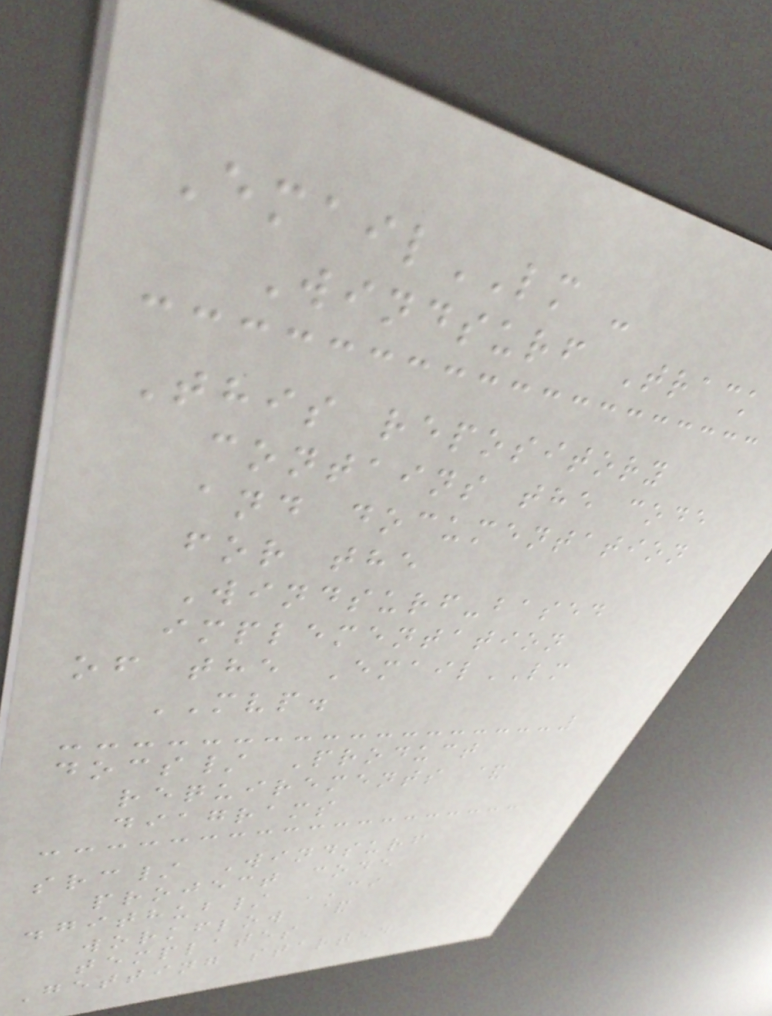EmailLM -
Windsurf Track
This repository
contains the code
and documentation
for the
Windsurf-based
implementation
of the EmailLM
MVP.
docs/ Product
requirements &
diagrams
src/ Windsurf
project code
.github/ CI
workflow &
templates
Getting started
